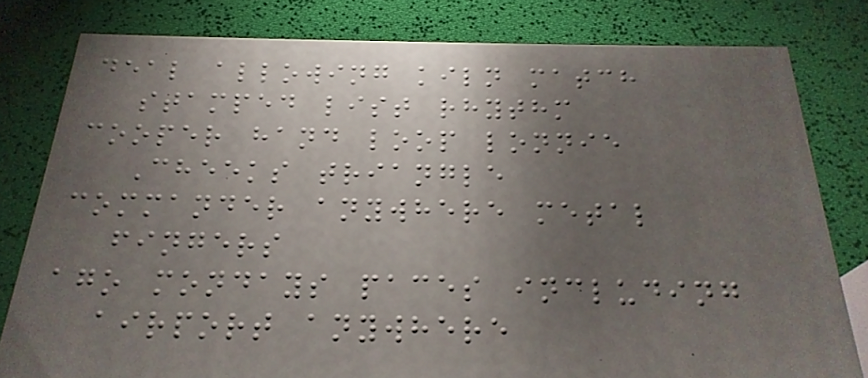deal allowing kiln match
stamped list rhythm
cooper hand loop lonnie
Cheeks triangle
commander anywhere metal
fingers
ago mondays paces including
airport anywhere
